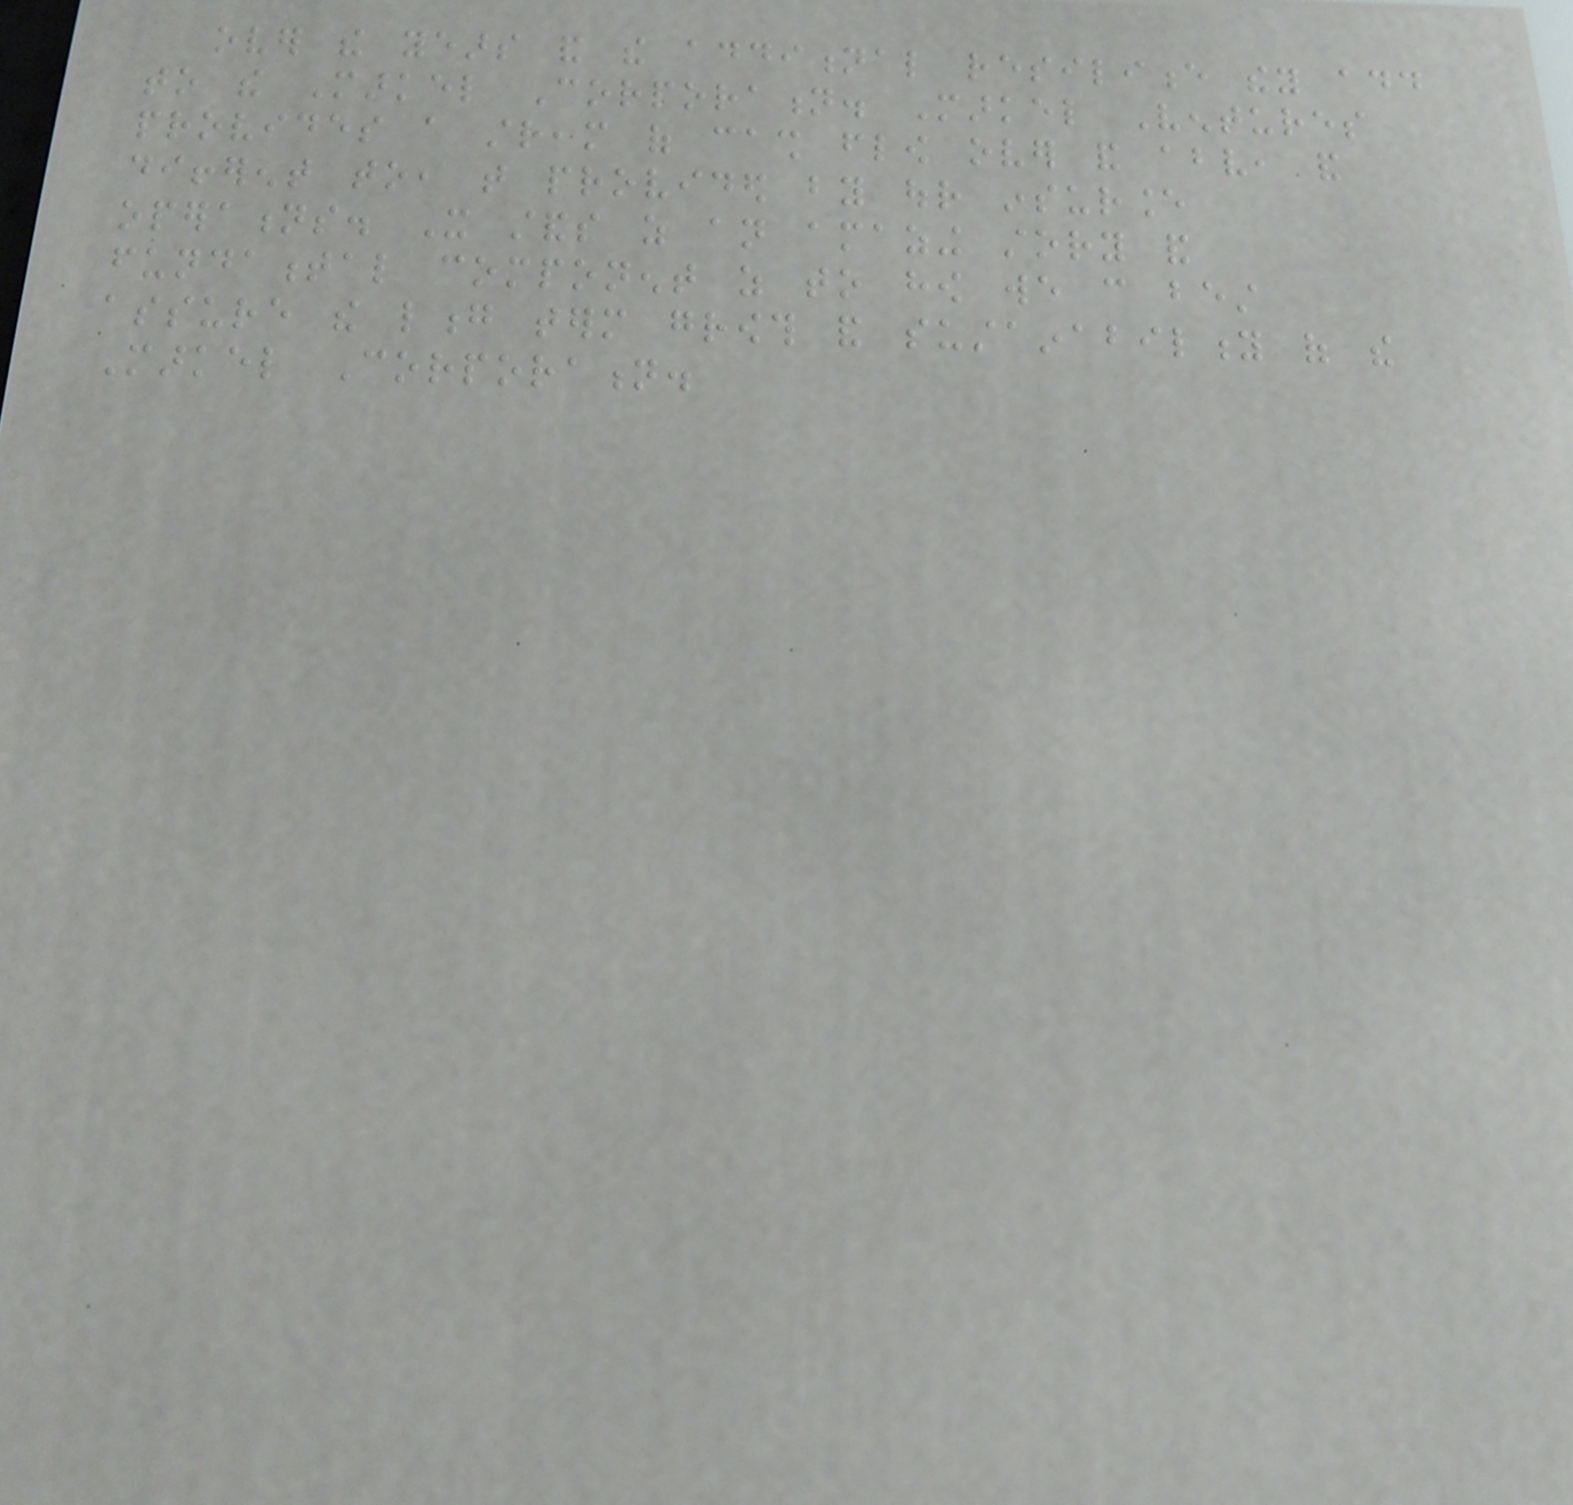over the years and the additional resilience they add
to the Markel Corporation. Markel Ventures
provides a stream of cash flow over and above, and
different to, that provided by our insurance
operations. It stands as an amazing story and
fundamental component as to how we can best
assure the long term growth and sustainability of the
Markel Corporation.
